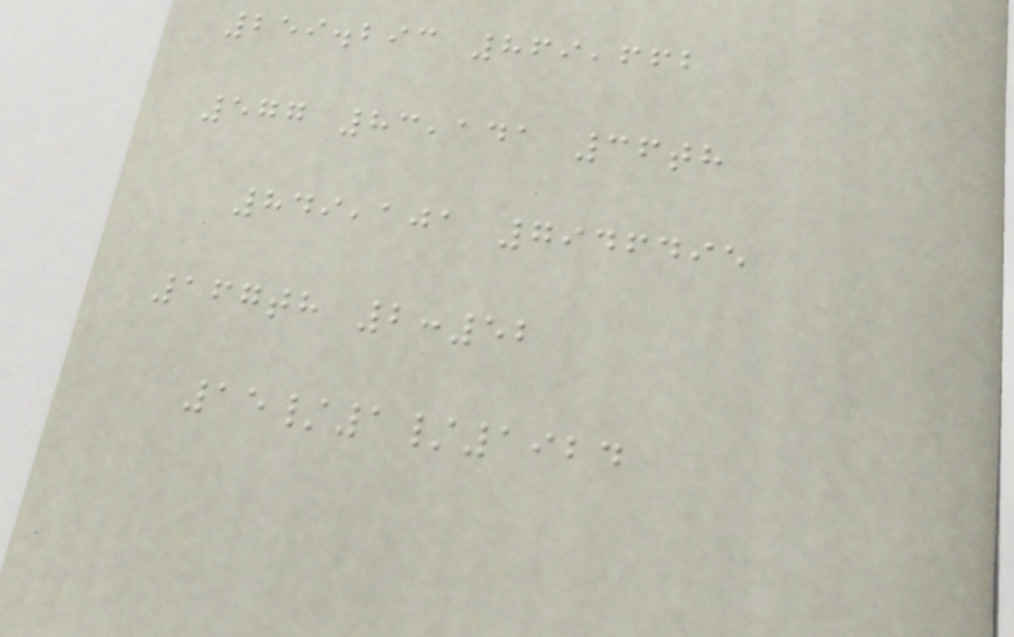259.293 869,662
577 83,141 36th
849,101 7946495
167th 2:52
15/1/1924
